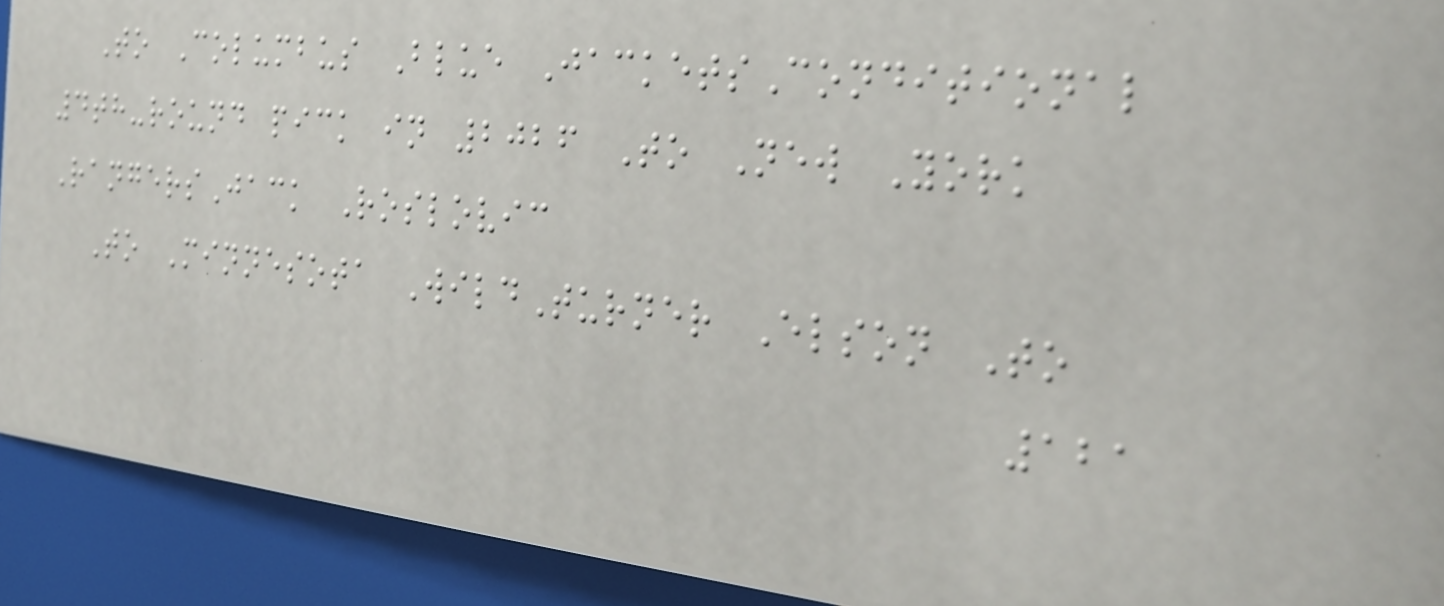To Columbus Blue JacketsConditional
4th-round pick in 2026 To New York
RangersJack Roslovic
To Minnesota WildTurner Elson To
121
